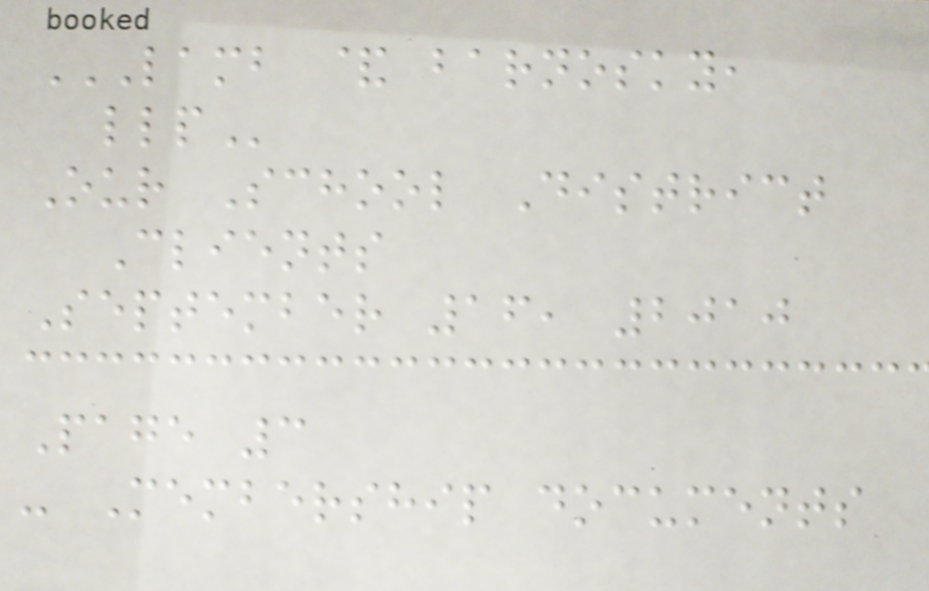LAMB & BARNOSKY,
LLP
Our School District
Clients
September 16, 2010
Page 3
- Membership documents
